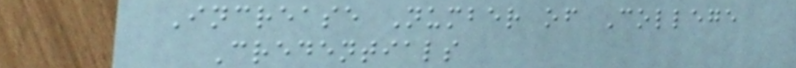Increase Number of College
Credentials
